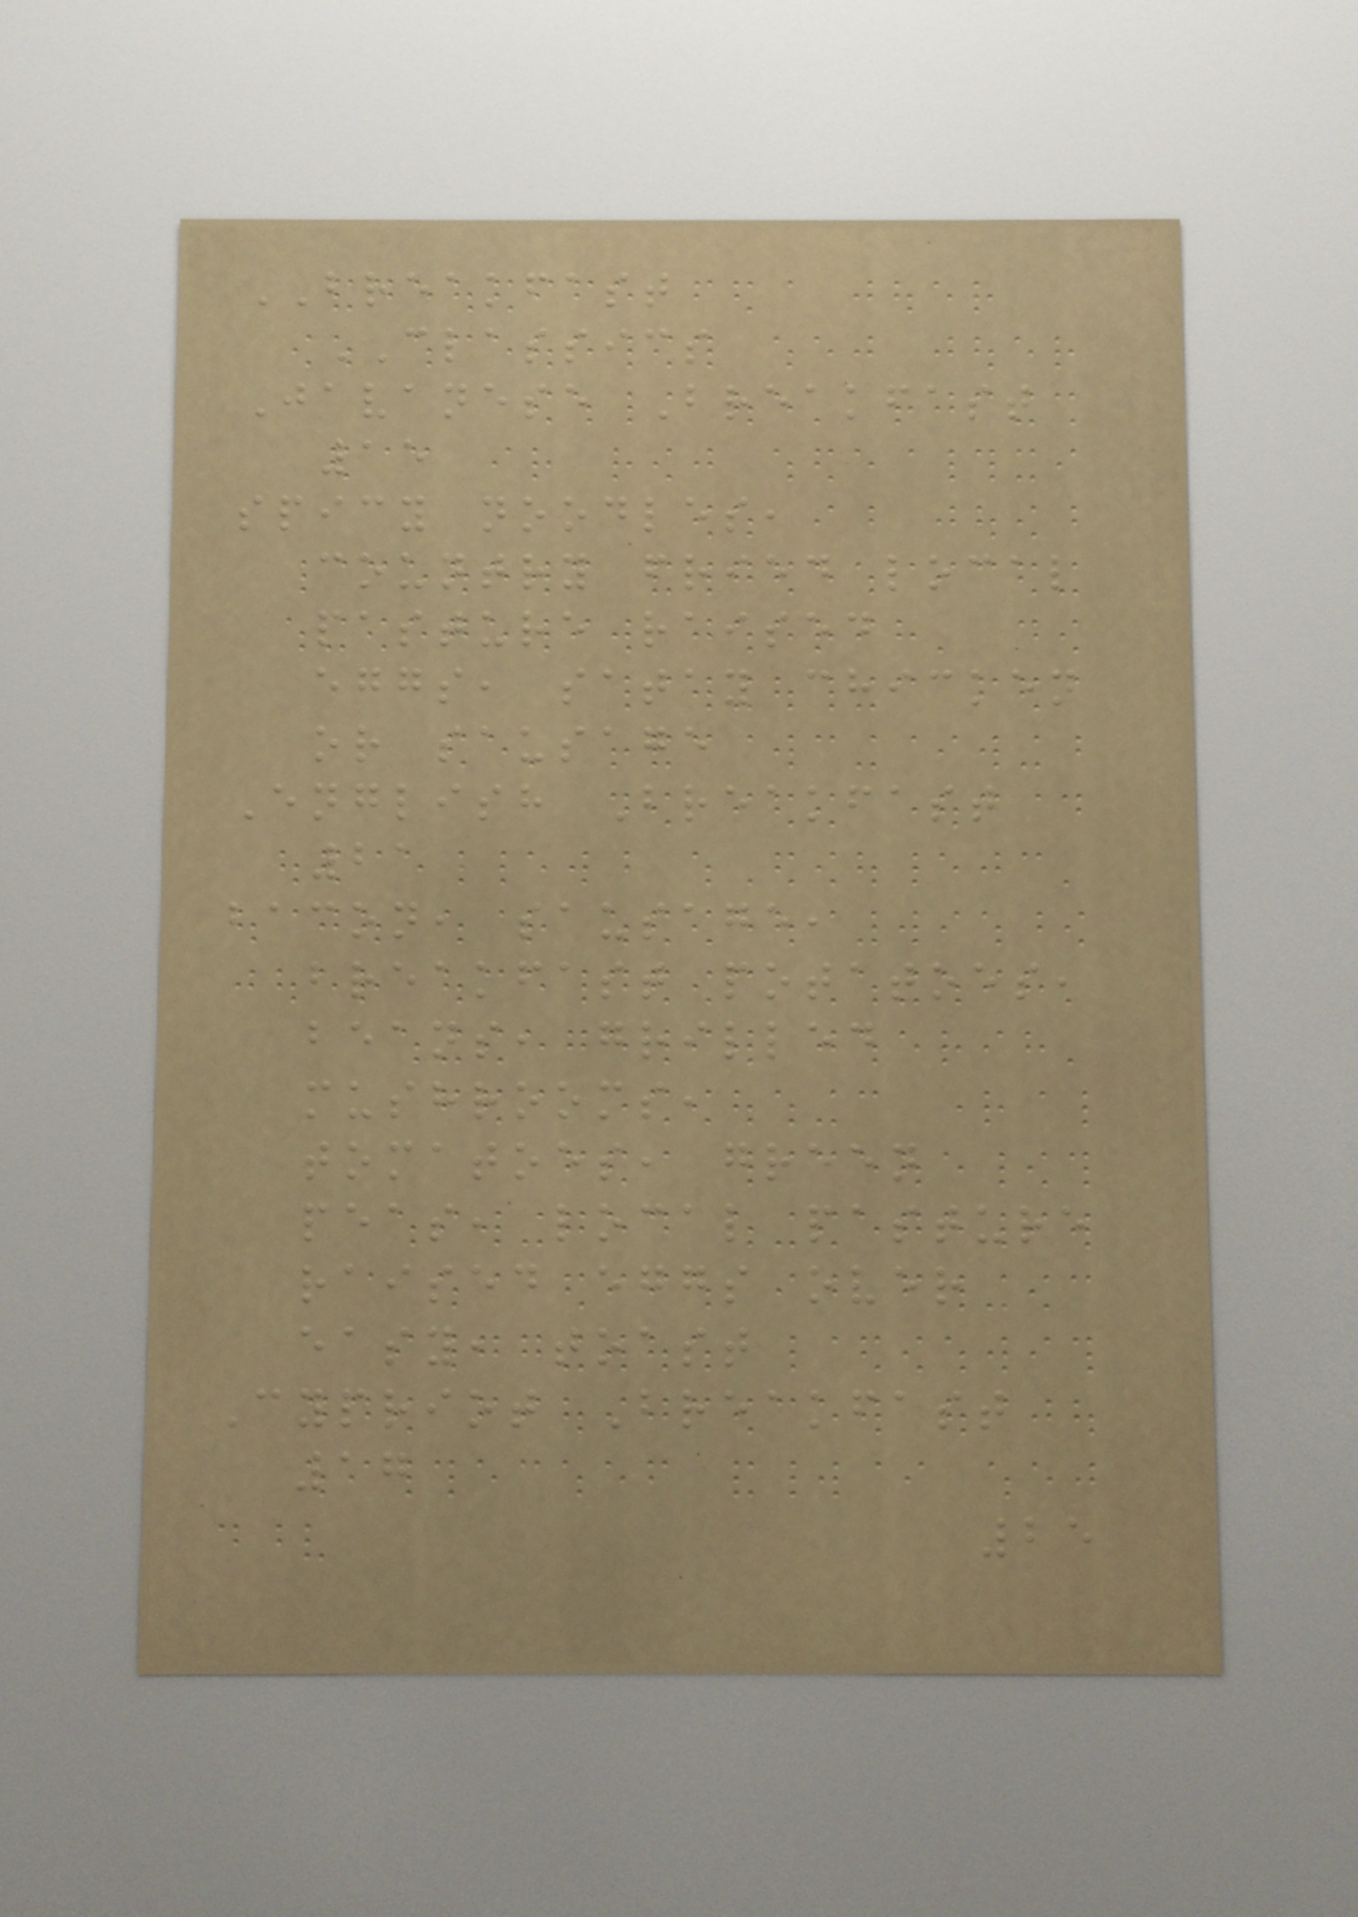BREAKFAST
CLASSICS
Javanese Breakfast
15
spicy noodles,
country fried local
pasture raised
eggs, satay chicken
or sausage
English Breakfast
21
bacon, sausage,
breakfast potatoes,
beans, grilled
mushrooms,
tomatoes, green
peas, local pasture
raised eggs over
easy, toast
Cypriot Breakfast
17
25
